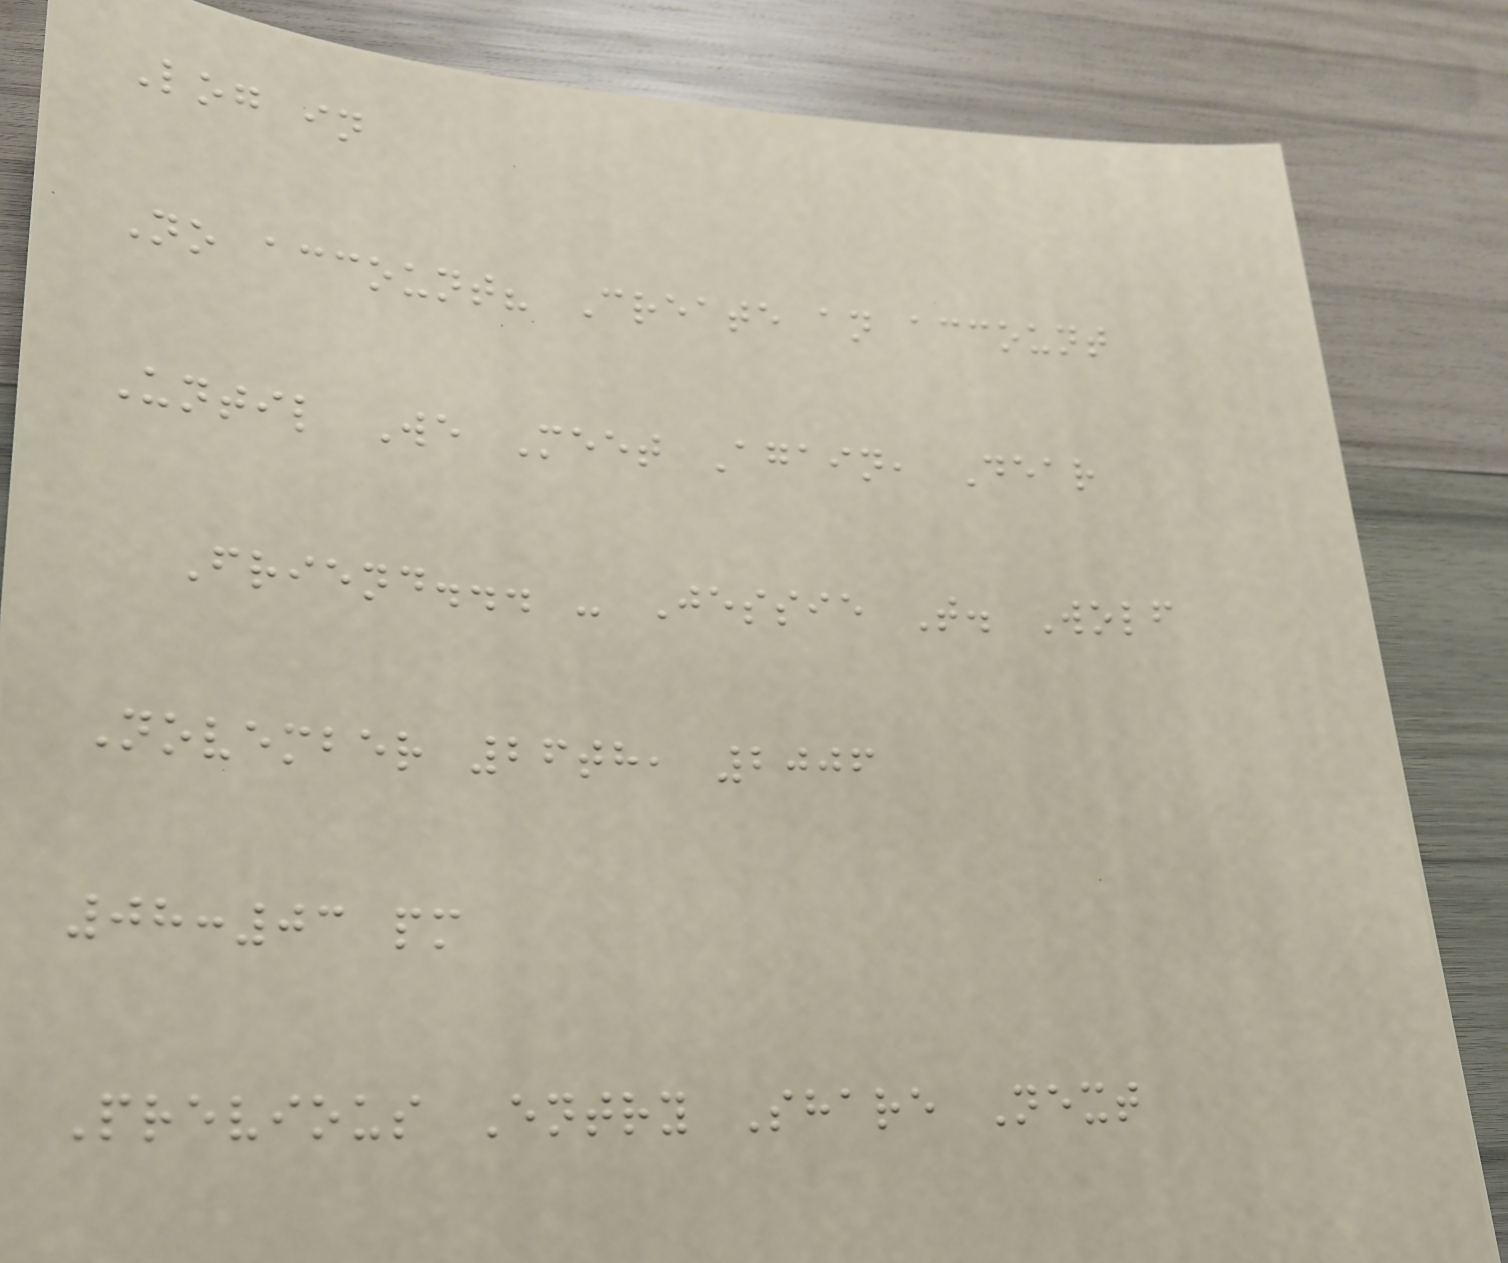Log in
No account? Create an account
Until We Meet Again, Dear
Friend... - Jessie T. Wolf
November 26th, 2006
08:03 pm
Previous Entry Share Next
